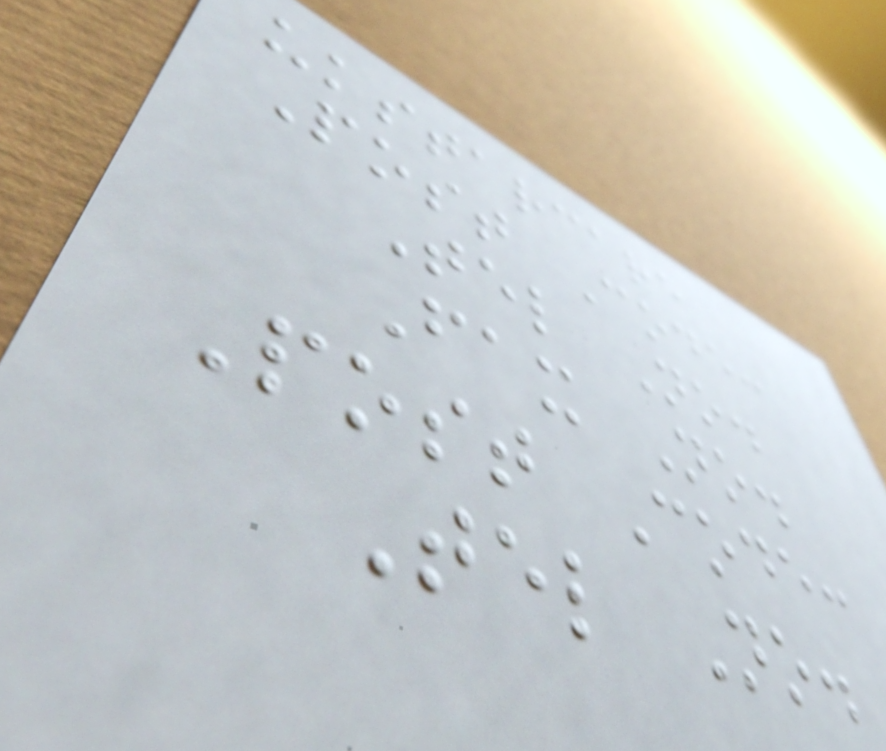ukstarcare
Post Code:
Tel No.
Fax No.
Post Code:
Tel No.
